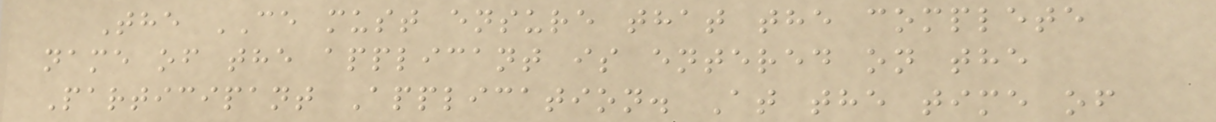The CE must ensure that the complete
name of the applicant is entered on the
Participant Application. At the time of
